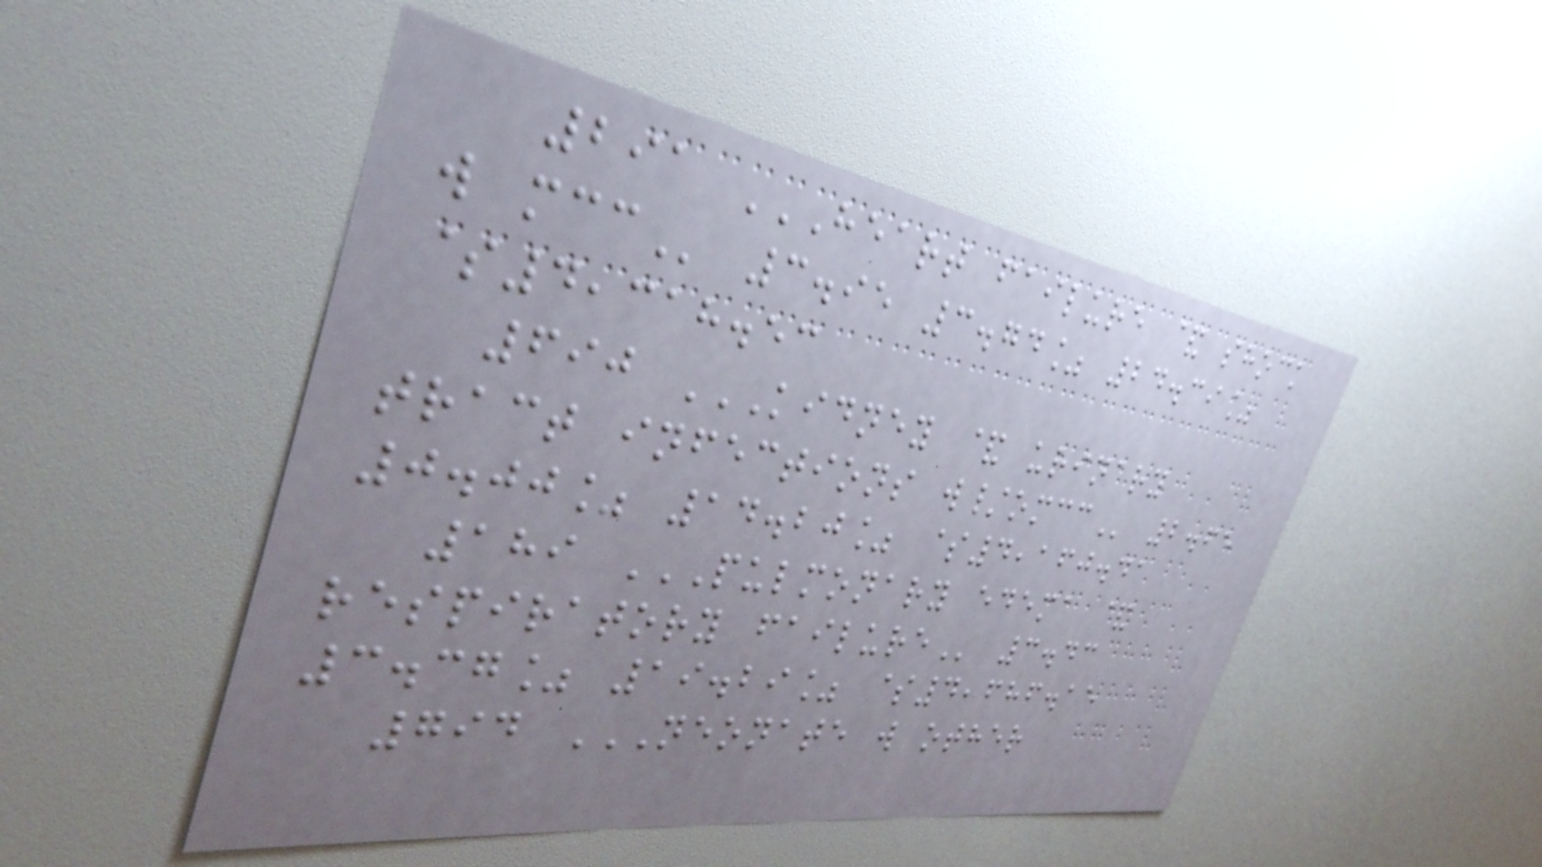291 HEART FAILURE & SHOCK
W MCC 3.95 3.74% 24.39%
$4,318.53
690 KIDNEY & URINARY
TRACT INFECTIONS W/OMCC 2.65
0.00% 14.20% $4,160.41
189 PULMONARY EDEMA &
RESPIRATORY FAILURE 3.43
3.37% 19.29% $4,686.15
794 NEONATE W OTHER
